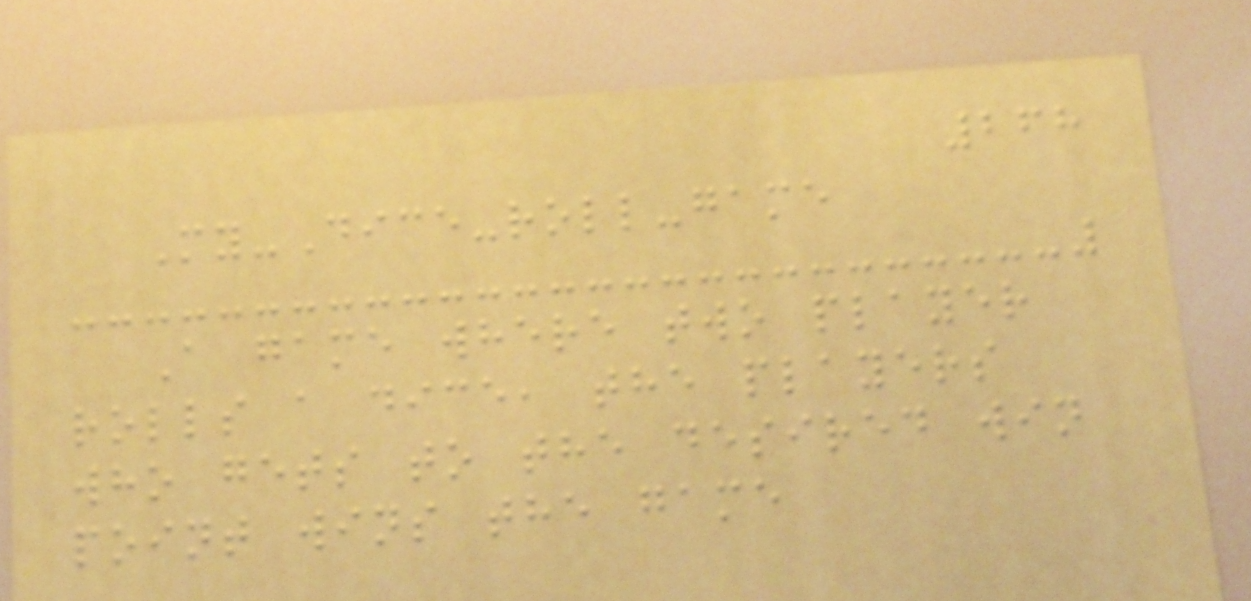268
My-Dice-roll-game
A game where two player
rolls a dice, the players
who gets to the desired win
point wins the game
